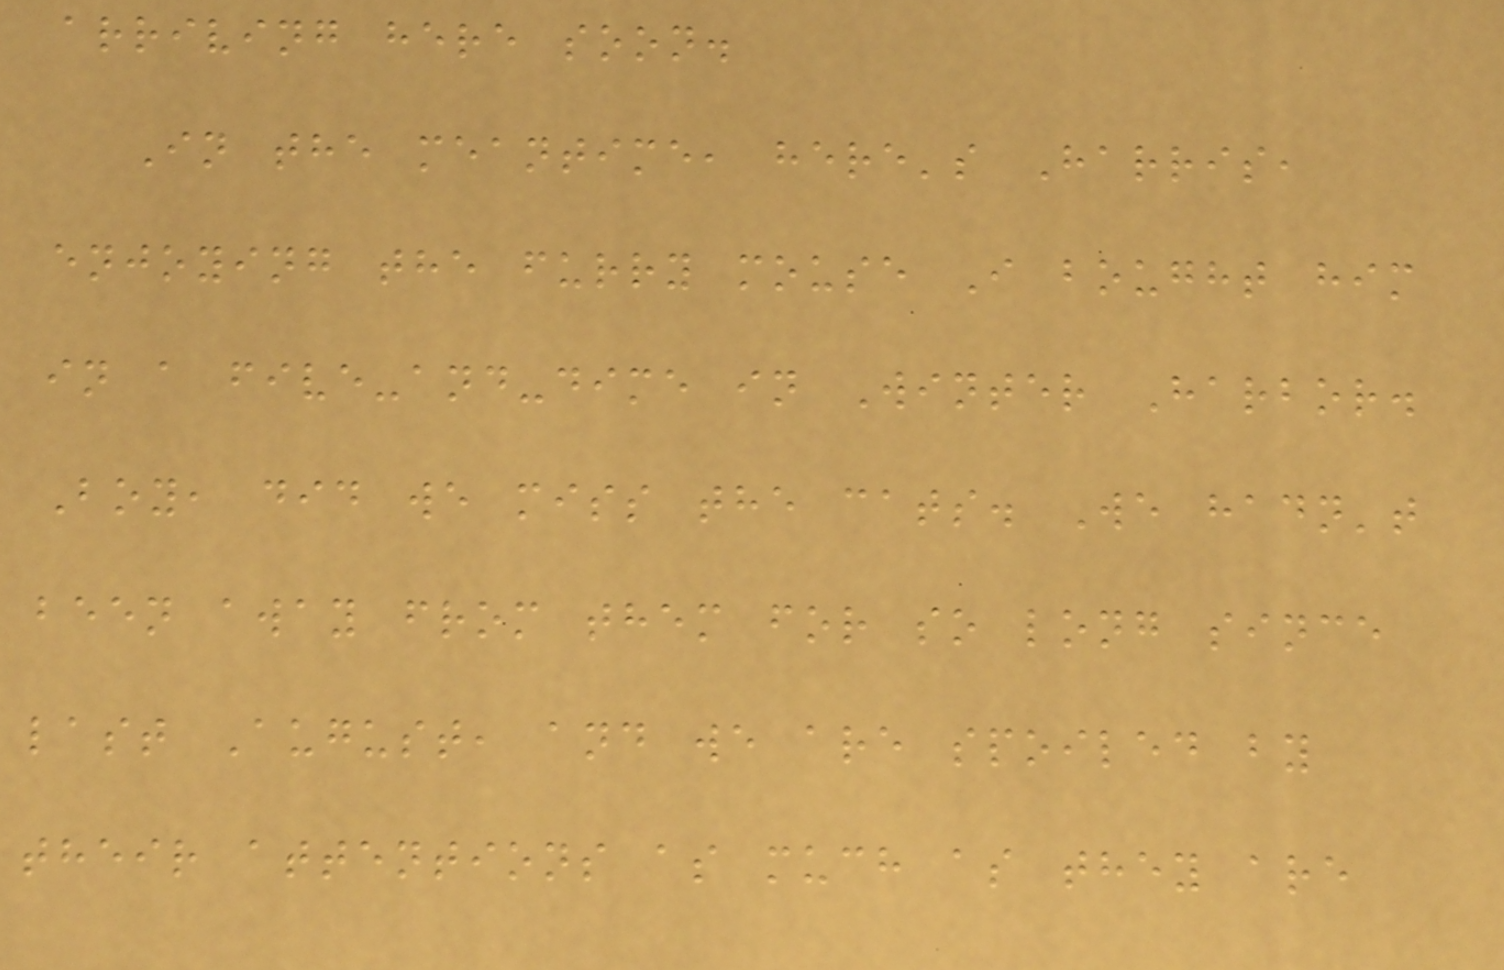arriving here soon.
In the meantime, here's Harris,
enjoying the furry mouse I bought him
in a five-and-dime in Winter Harbor.
Boy, did we miss the cats. We hadn't
been away from them for so long since
last August, and we are spoiled by
their attentions as much as they are
